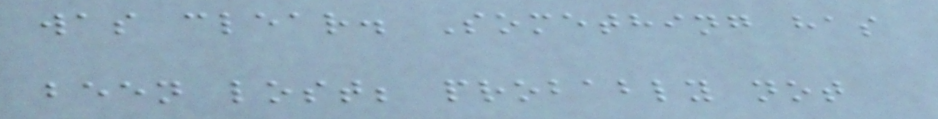was clear. Something has
been lost; probably not
